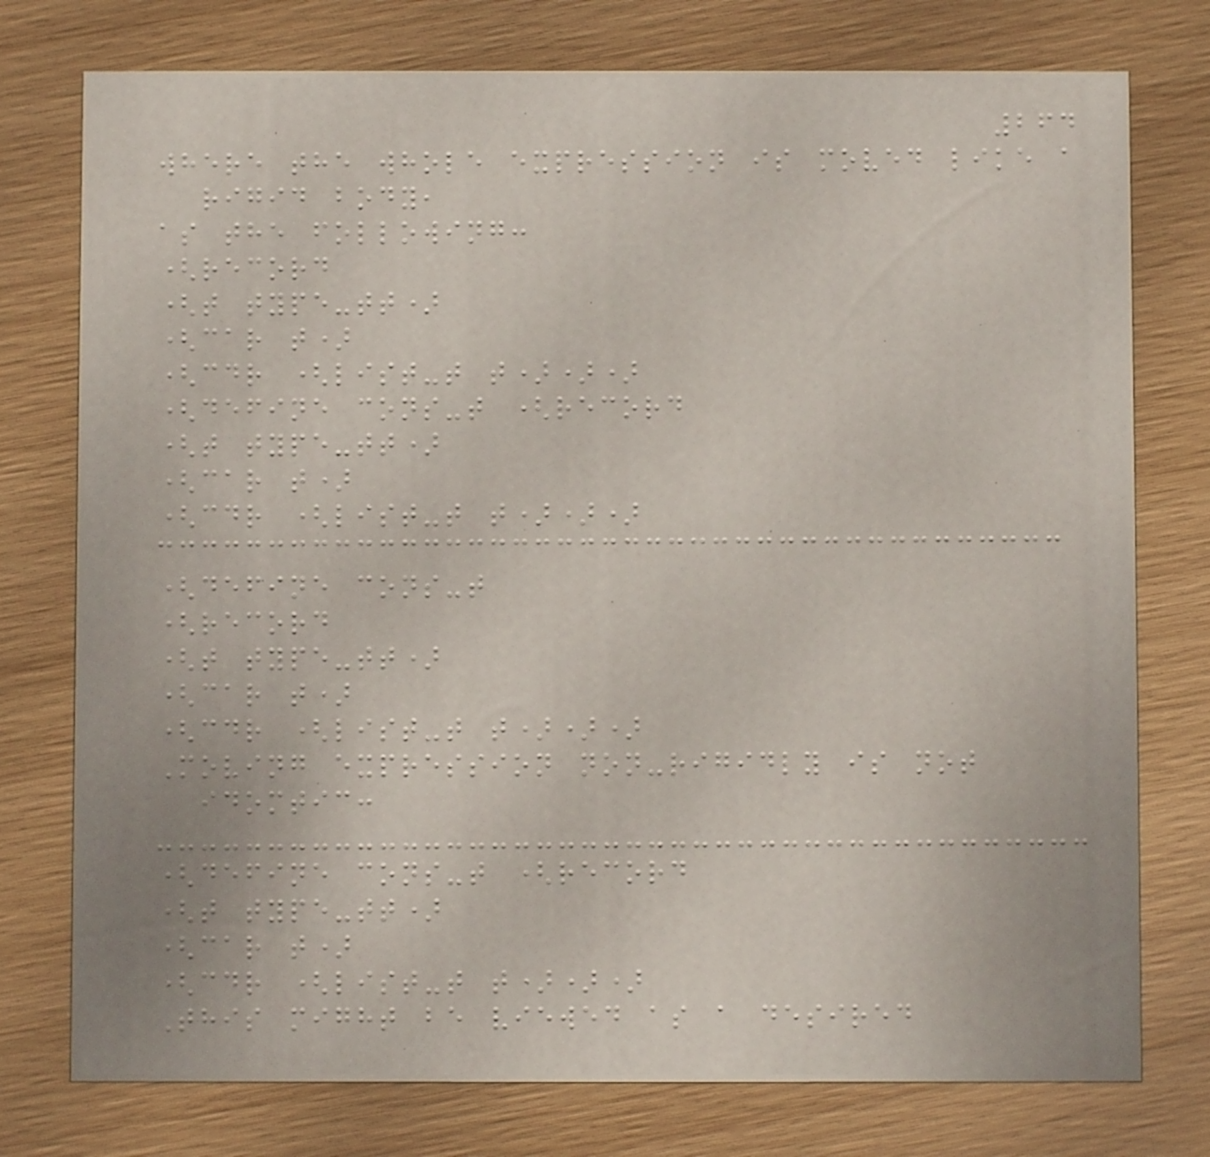264
where the whole expression is moved like a
rigid body,
as the following:
(record
(t type-tt)
(car t)
(cdr (list-t t)))
(define cons-t (record
(t type-tt)
(car t)
(cdr (list-t t)))
(define cons-t
(record
(t type-tt)
(car t)
(cdr (list-t t)))
Moving expression non-rigidly is not
idomtic:
(define cons-t (record
(t type-tt)
(car t)
(cdr (list-t t)))
This might be viewed as a desired
